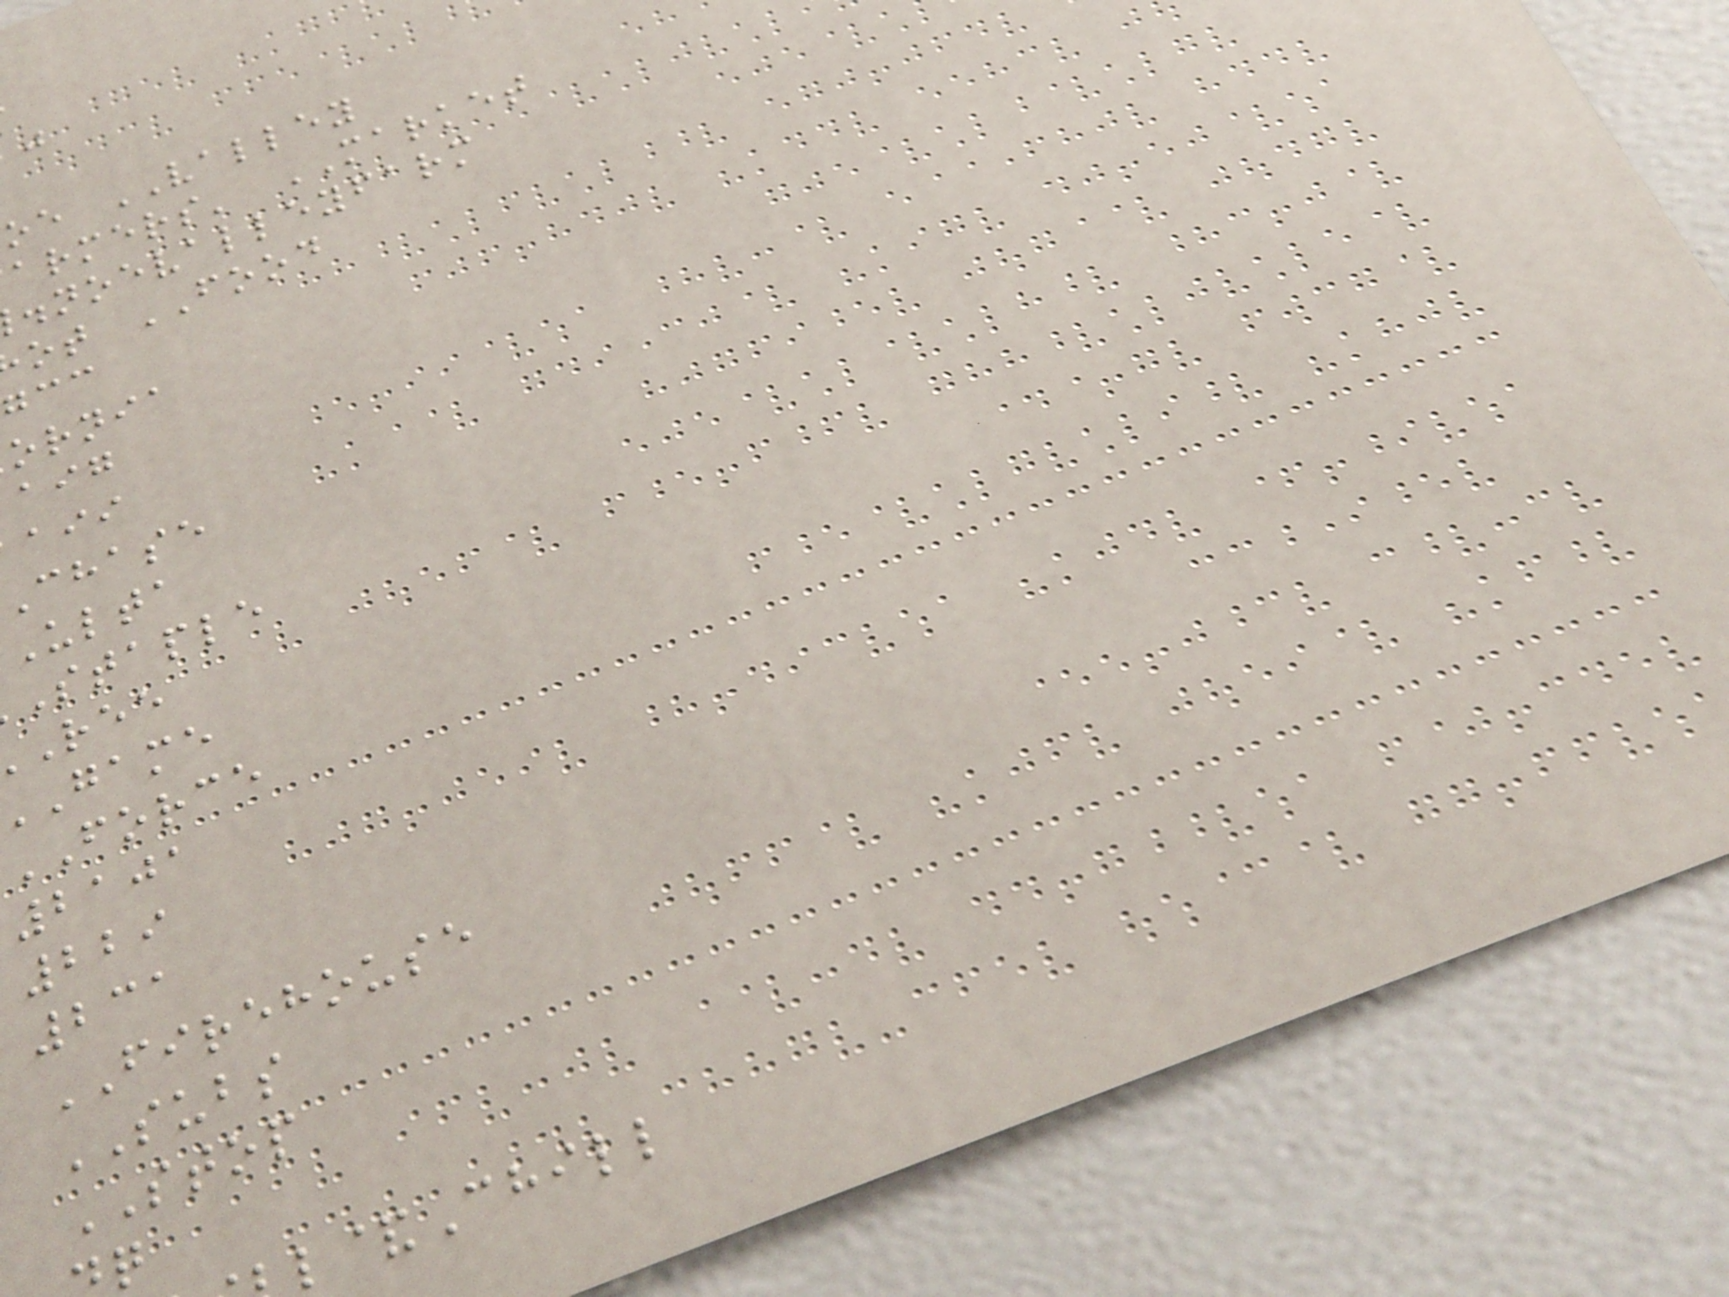oe VALLEY
armers' MARKET
.noevalleyfarm
ot FOOD
ornia
chase
ulta
staple
game
FORCE
2101
229
231
FIREHOUSE
SUBS
STOP
l&Chill
